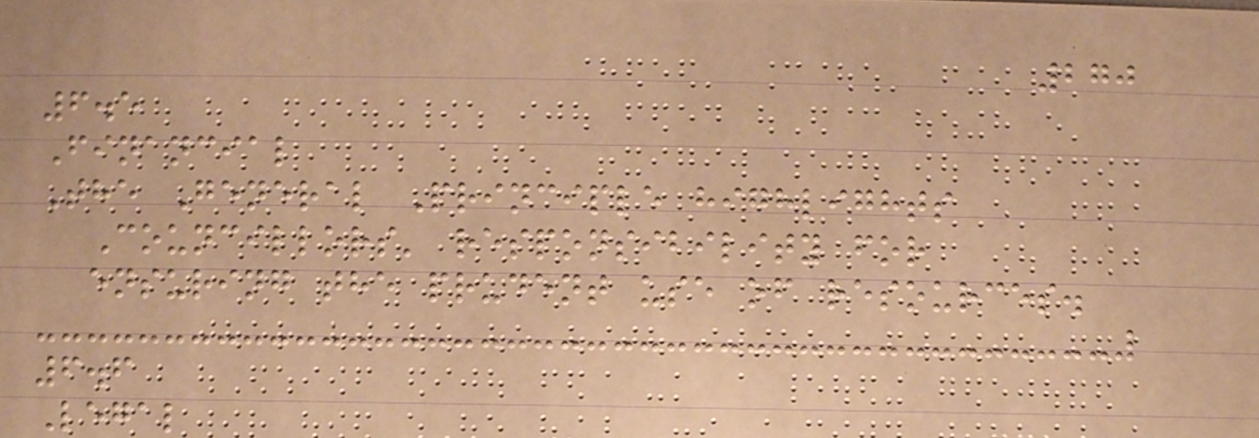270
6.5
Financial
The General Principle highlights
Councillors' responsibility for
ensuring the prudent use of resources.
6.6
Legal
